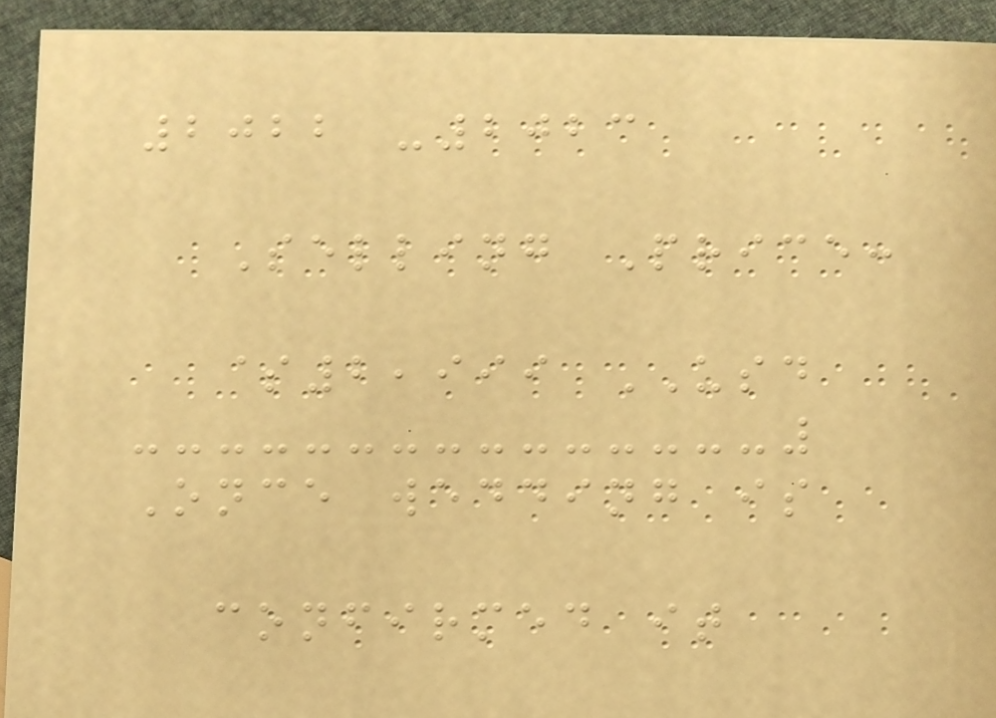2022 -2023
Selling Price:
$2,999 USD
Once wedding is
confirmed it
